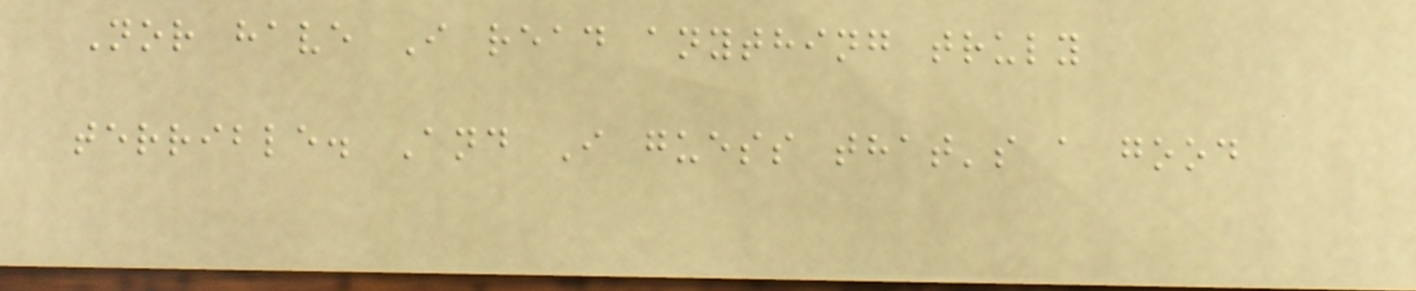Nor have I read anything truly
terrible. And I guess that's a good
